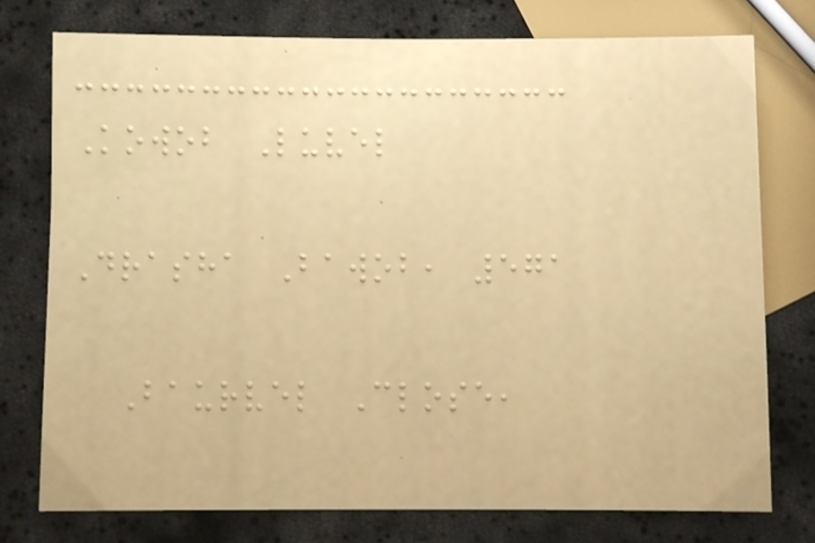Kowob Luvel
Drasha Bawob, 571
Baurvel Close,
